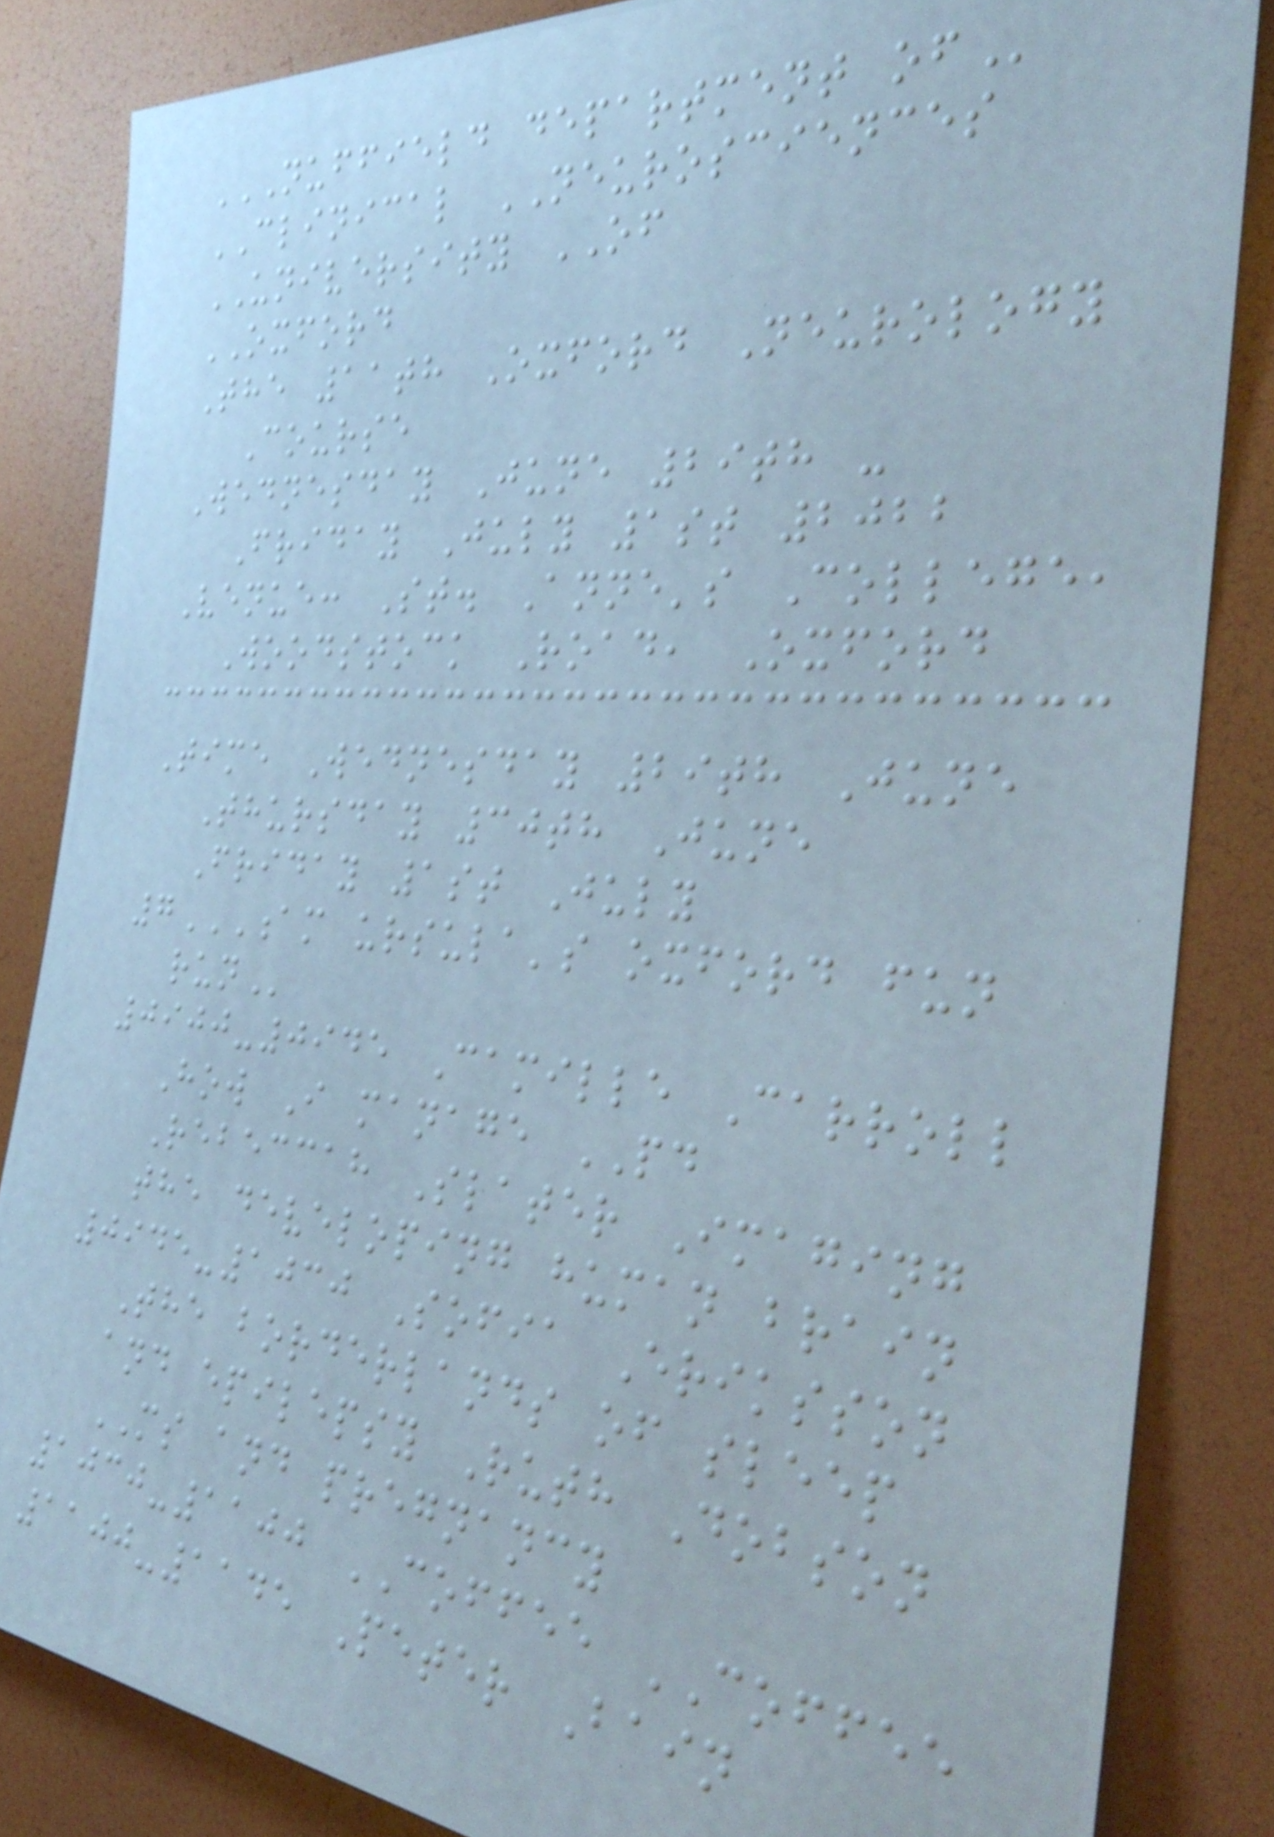NUFFIELD DEPARTMENT OF
CLINICAL NEUROSCIENCES
UNIVERSITY OF
OXFORD
The 11th Oxford Neurology
Course
Wednesday June 29th -
Friday July 1st 2022
Venue: St. Anne's College,
Woodstock Road, Oxford
Time Wednesday 29th June
Thursday 30th June
Friday 1st July
7AM URSULA'S OXFORD FUN
RUN
0900-0945 Camille Carroll
How I manage PD
Rebeccah Slater Imaging
the developing human brain
0945-1030 Sofia Eriksson
The borderlands of sleep
and epilepsy Ruth Dobson
MS and pregnancy
1030-1100 COFFEE COFFEE
1100-1145 Peter Bain
